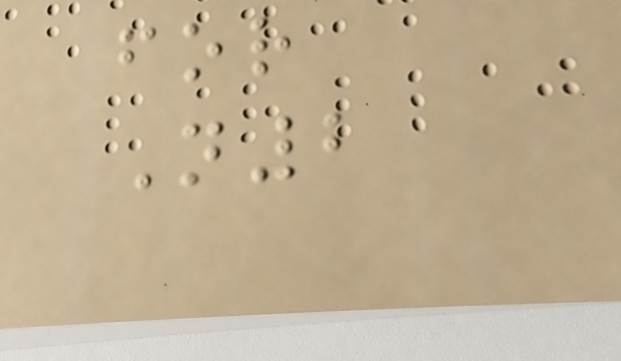for
N2
